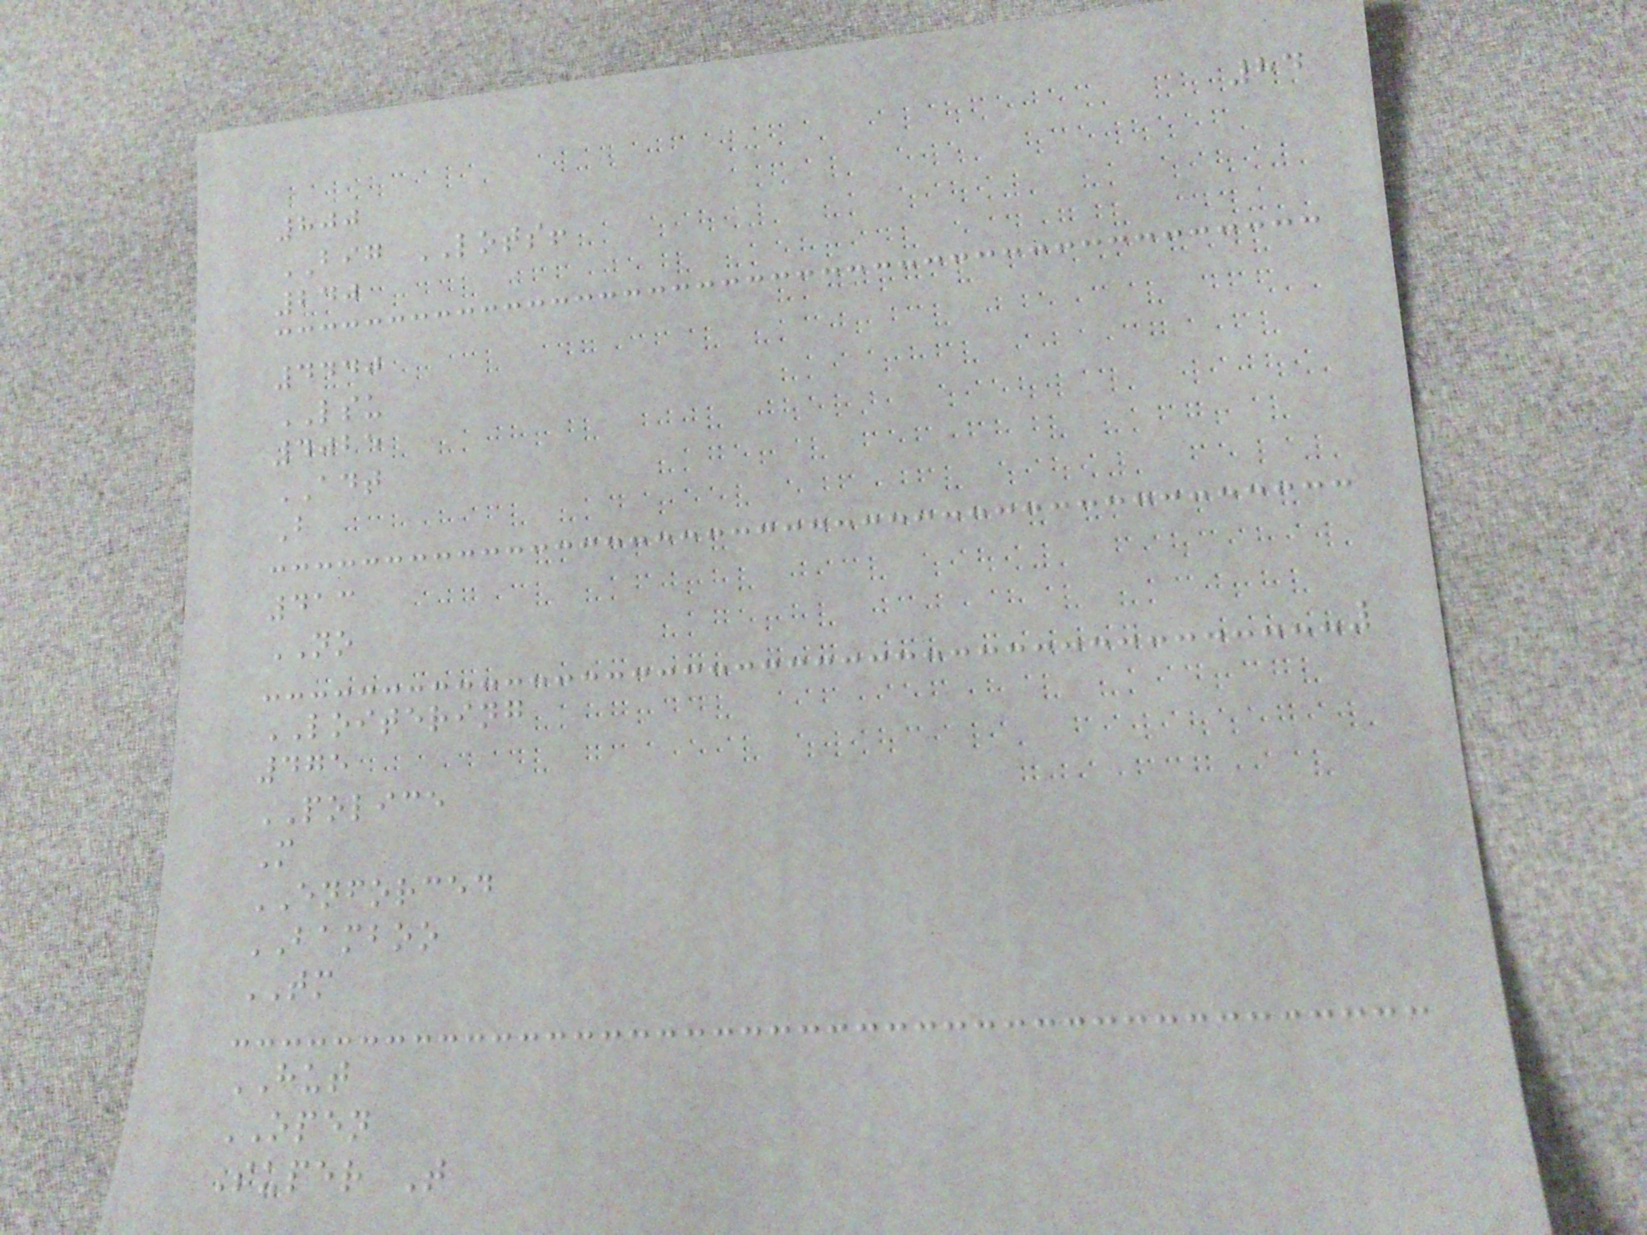84
800
BIG LOTS!
240
4440
LSU
4025
ADT
B
413
NO
LOITERING
475
POLICE
M
ENFORCED
BAMBOO
TM
HUT
OPEN
Super T
